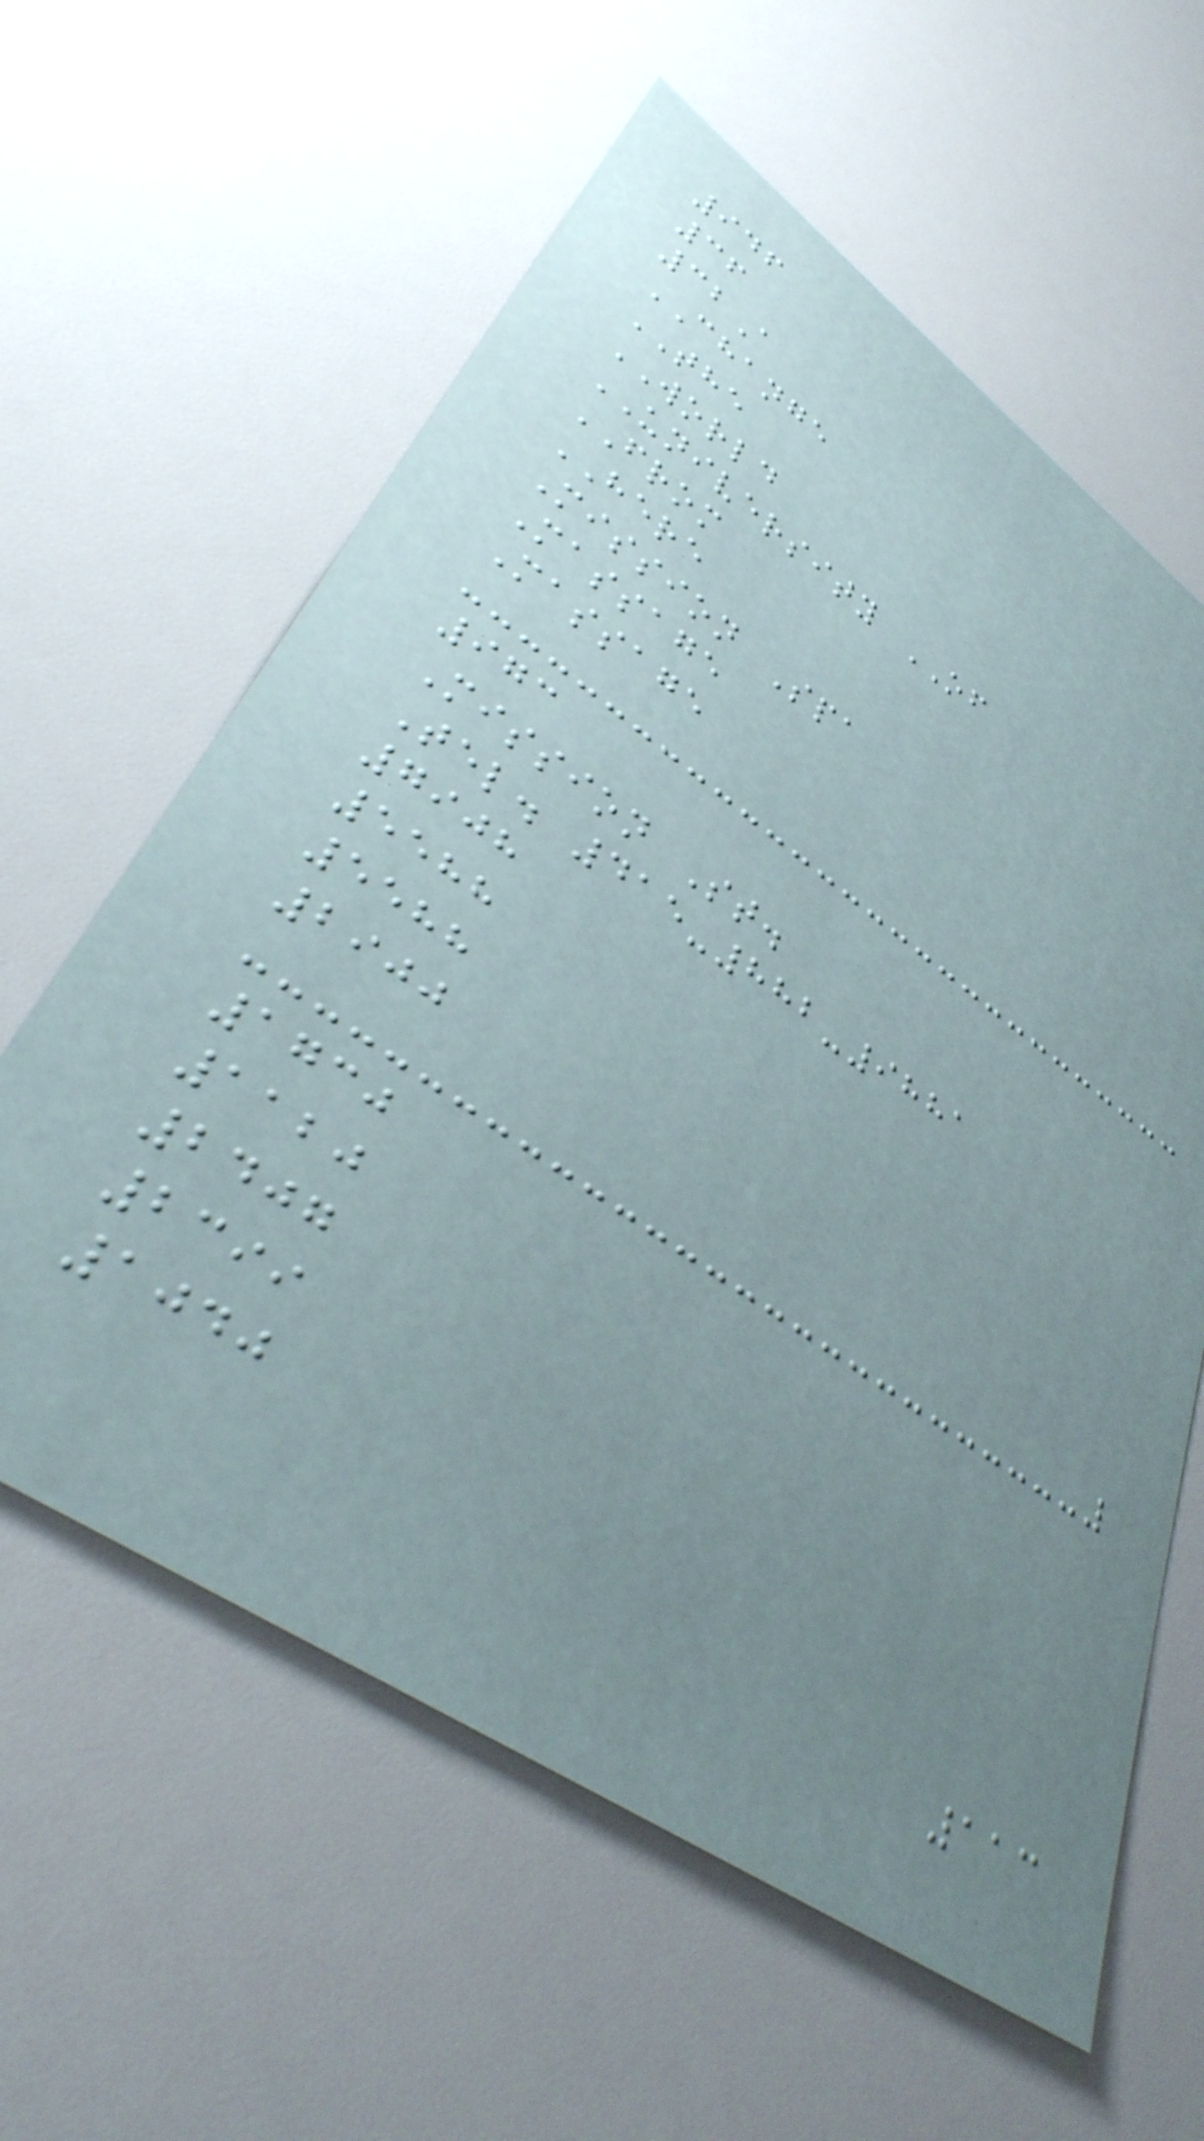946
36
32A
CHANGE
THE
WORLD
UNIVERSITY OF
FROM
HERE
Mission Spa
Massage
Massage
973
Mission St.
Tel. 415-882-9881
7908
5588
5588
2900
1730
1120
2407
2399
1040
113
